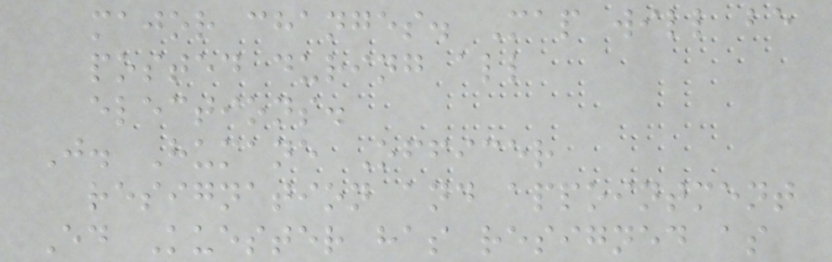major changes. Map will be
posted during all
elections.
J. Humane Officer
resignation and appointment
Ed Kuester has resigned as
